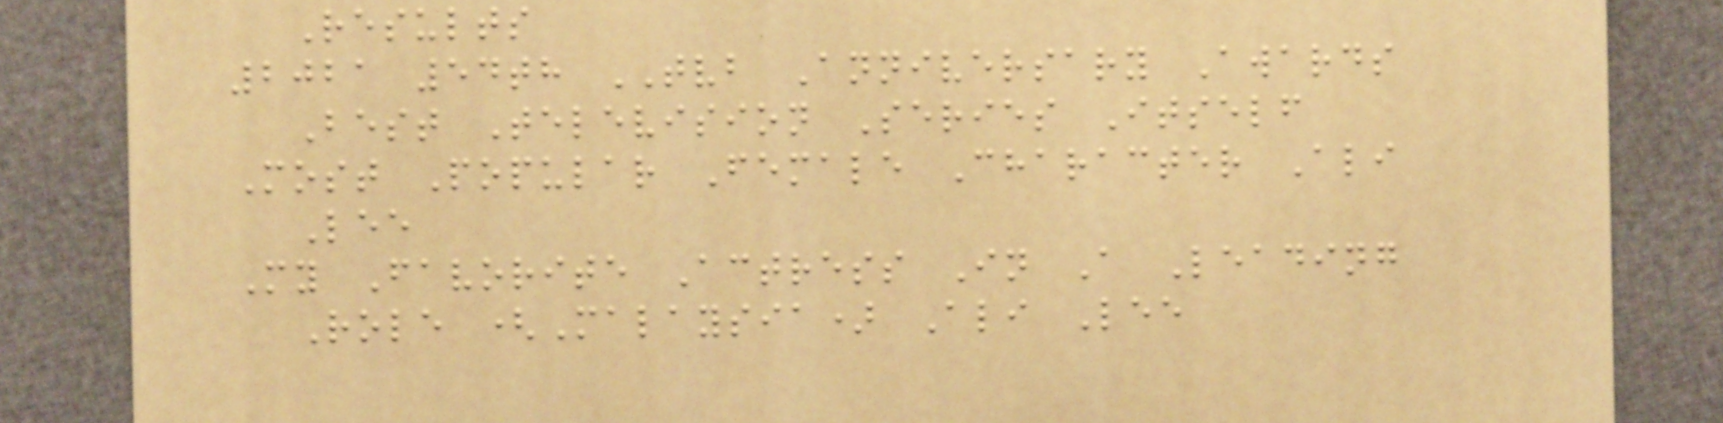Results
2021 54th TVB Anniversary Awards
Best Television Series Itself
Most Popular Female Character Ali
Lee
My Favorite Actress In A Leading
Role (Malaysia) Ali Lee
